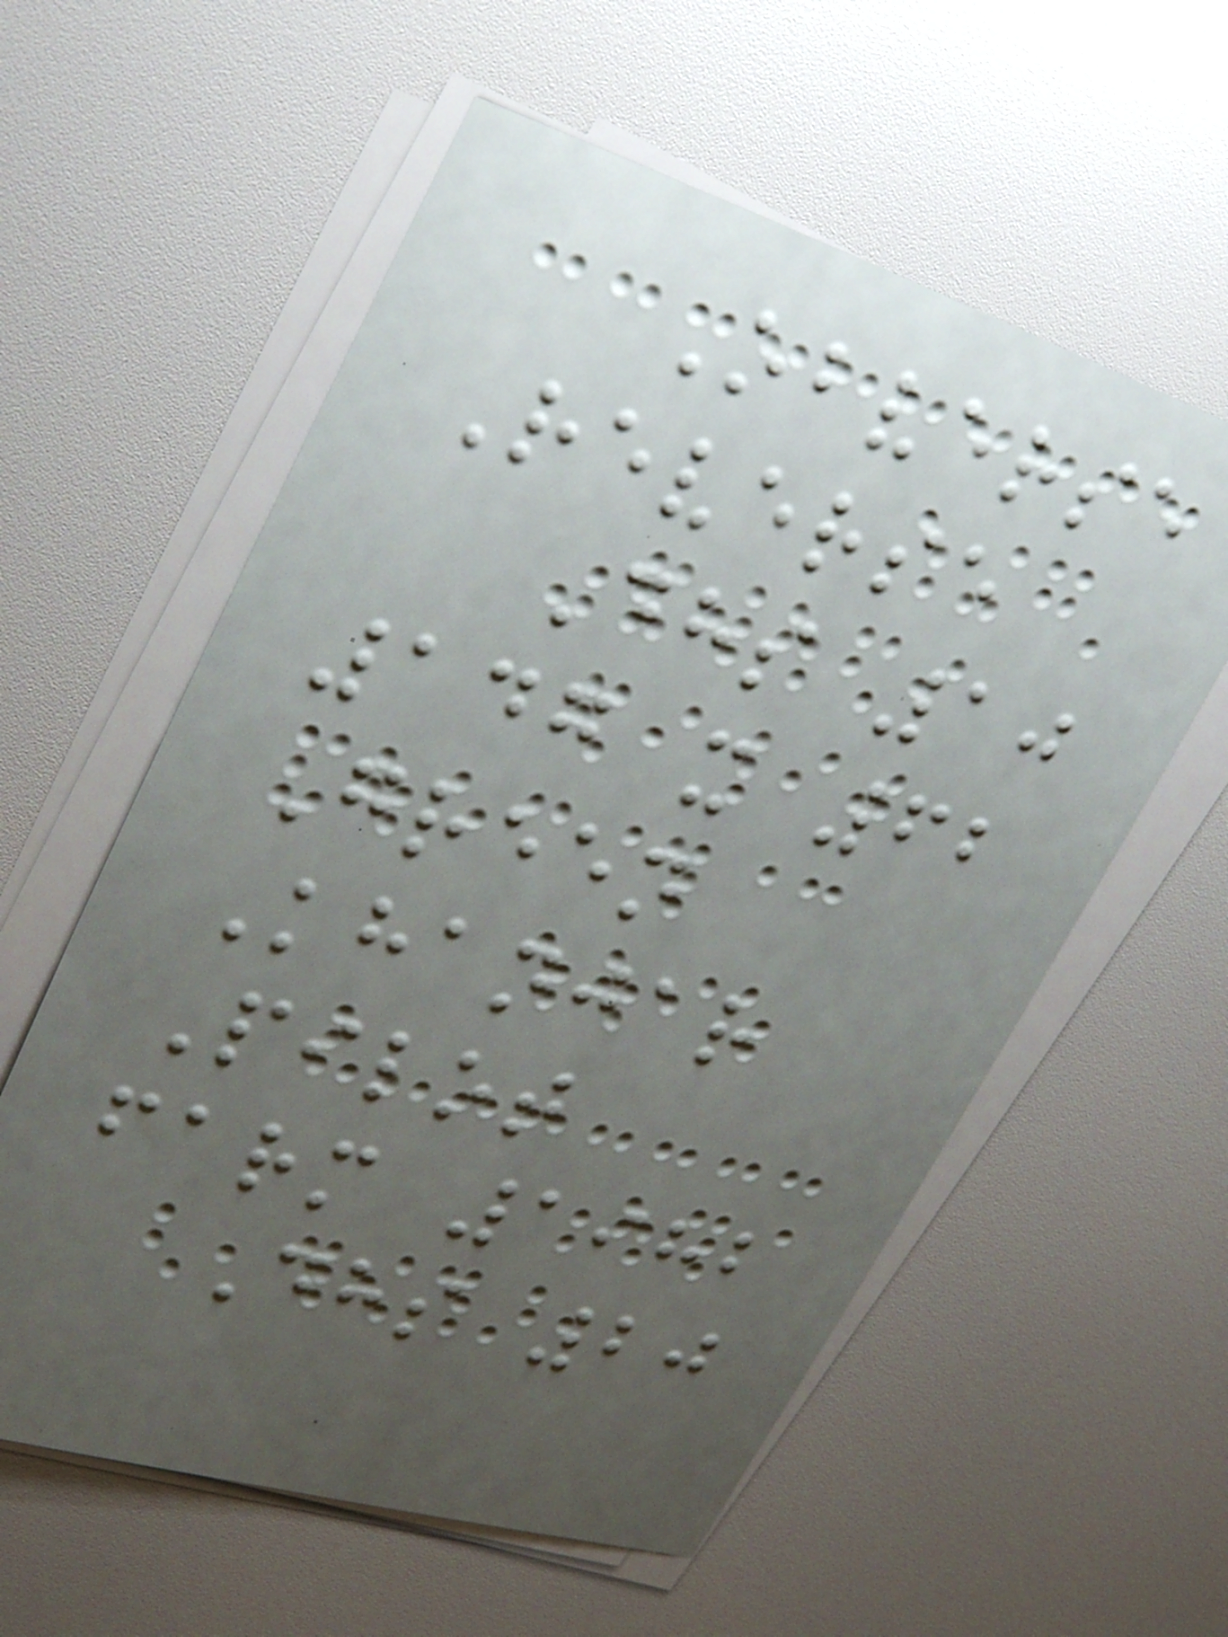Obverse
Reverse
Dhs 10
147 x 62
Green
Khanjar
Pilot
farm 1982
Dhs 20
